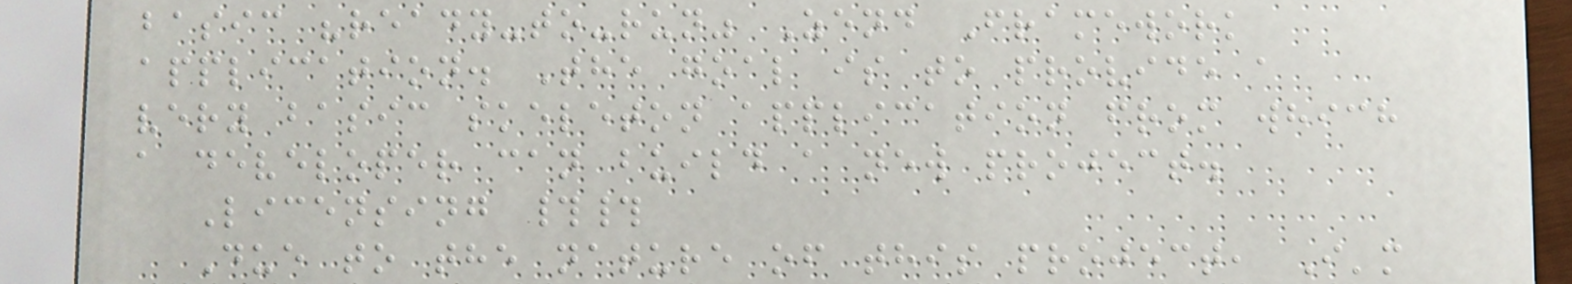basic "ready-to-run" Zend Framework
application. The goal is to provide a
very basic skeleton application from which
a developer can build a new project.
Licensing ##
Due to the nature of this project, I'm
